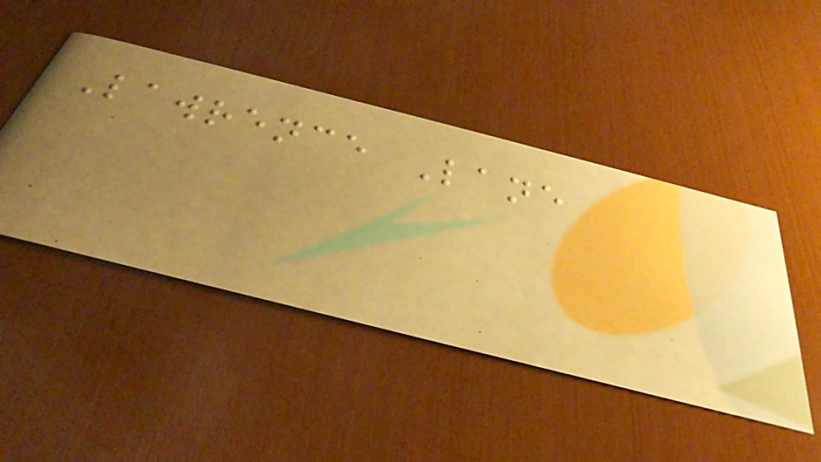Lawrence Lane
